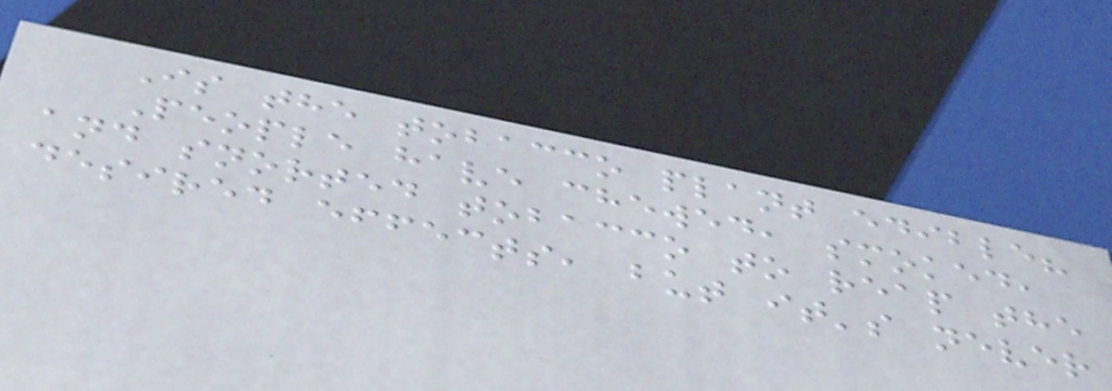Is the tobacco plant edible?
People have chewed, smoked,
and snorted tobacco to reap the
desired effects, but it's never
